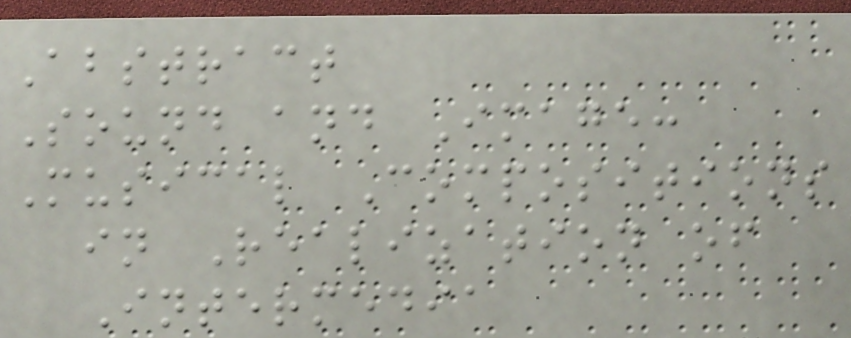Abstract
Sound and Image:
Musical Compositions
in Realization of
Intermedia
